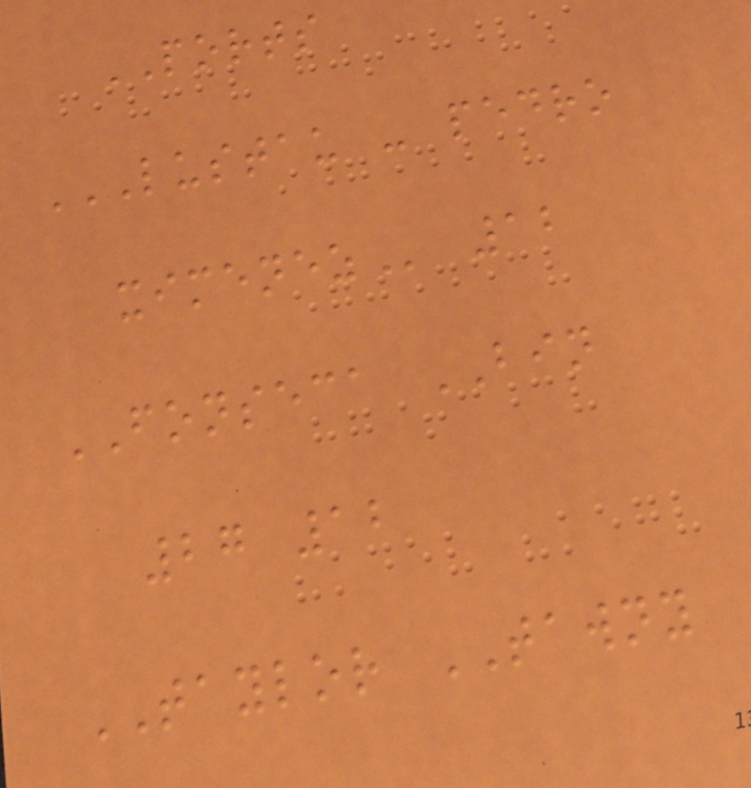PORTS
LUSTAU - PEDRO
XIMENEZ 12
FONSECA BIN
27 12
TAYLOR TAWNY
